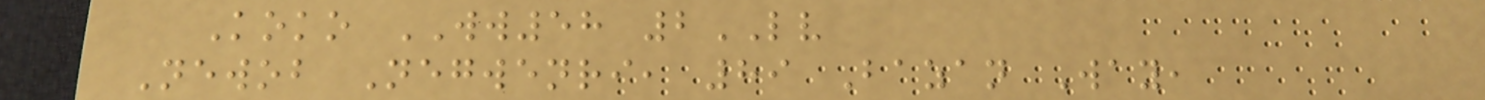Koko WW58 2LV
Newob Negwenri, 89 Bazan Way,
